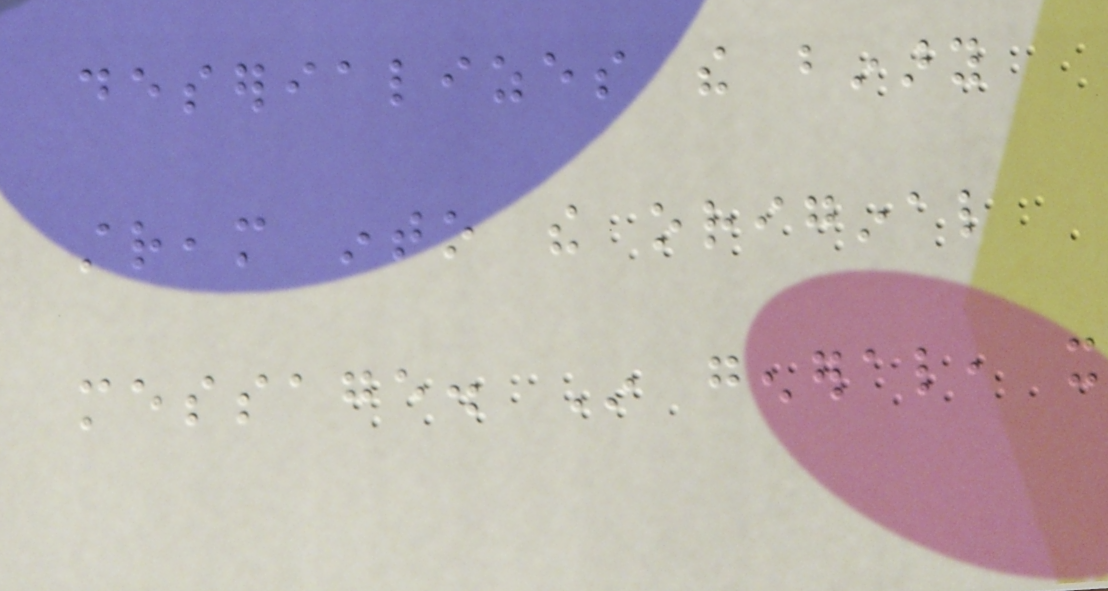deserializes the binary
stream into the original
message. In general, it
